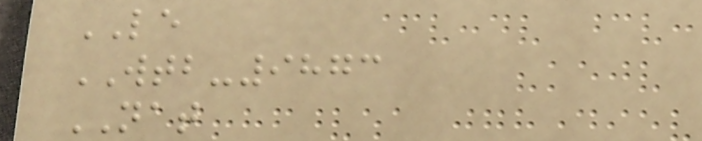LE
WTB-9873
NAT
